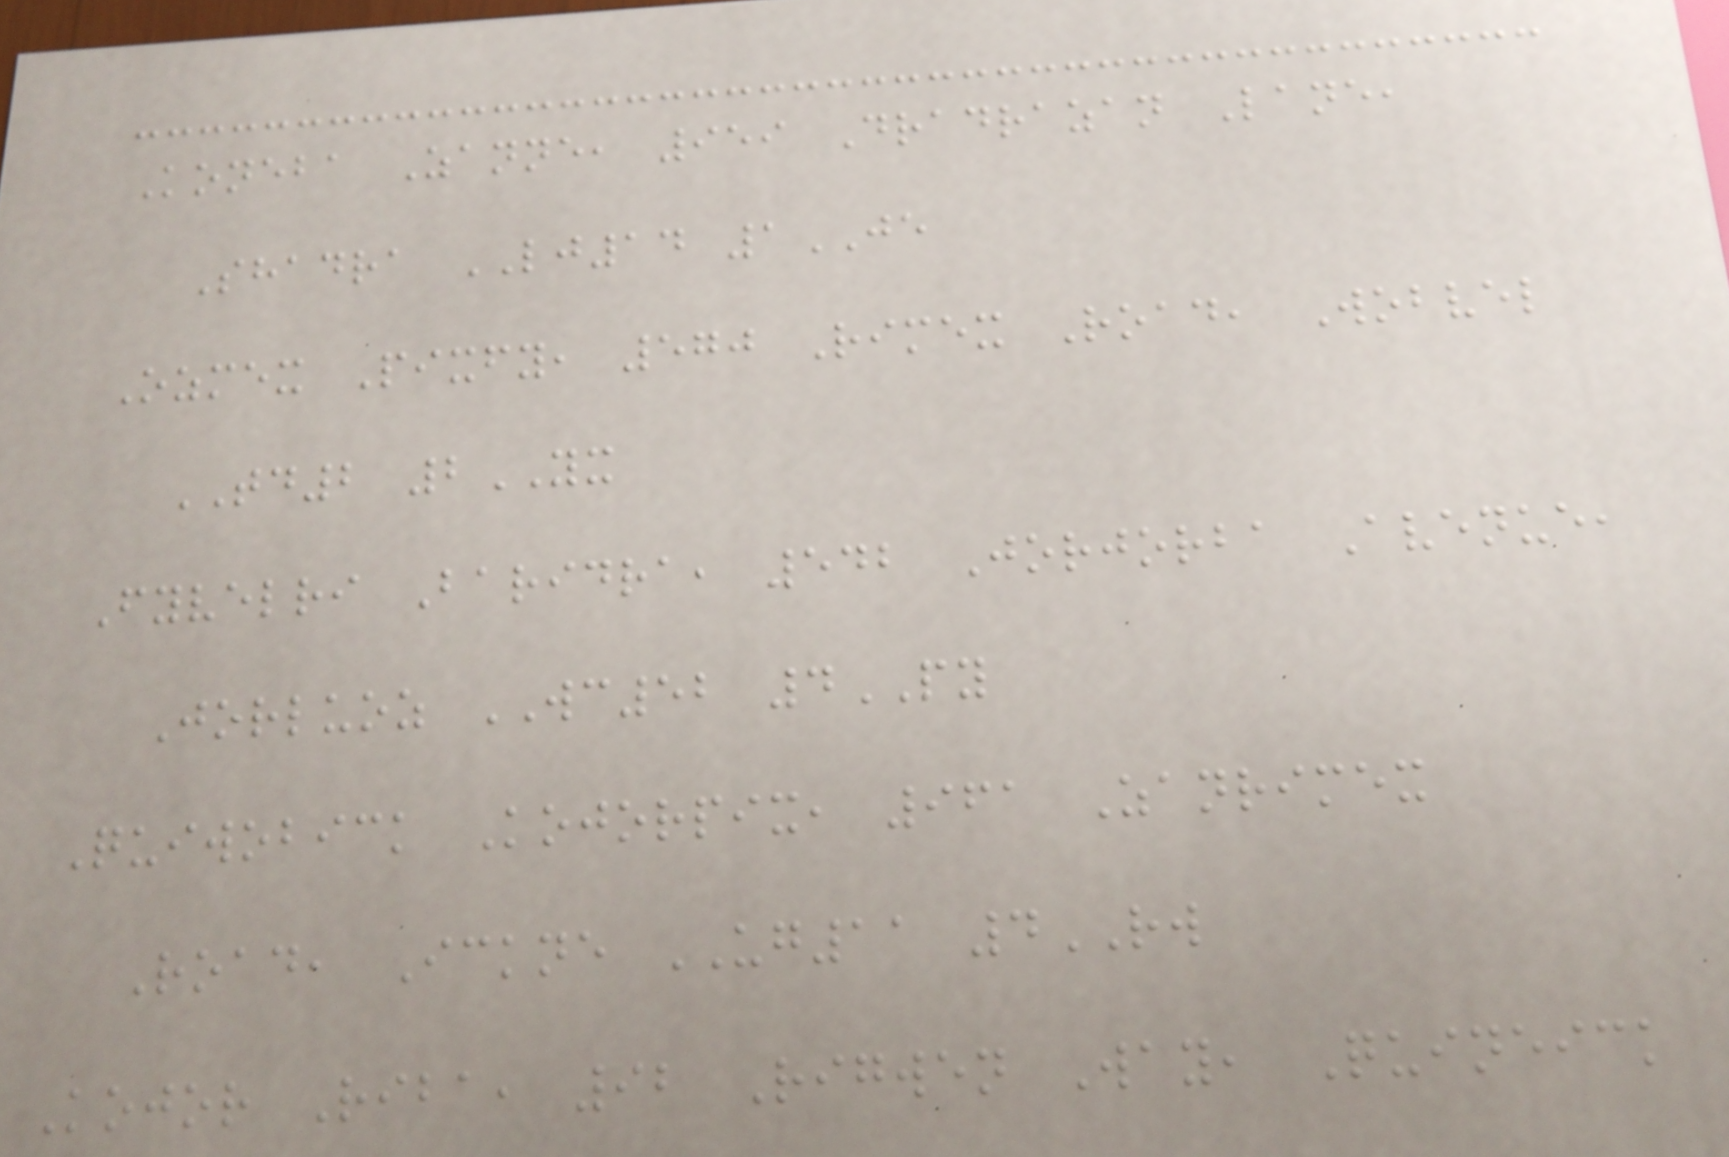Koneba Zanne, 959 Dradrazan Lane,
Shadra LJ14 1JE
Ozmex Pixfy, 570 Rimex Road, Wobvel
TD2 2YX
Fyvelri Baridra, 542 Jorjorba Avenue,
Jorluoz WC52 4PY
Quiwobick Kojorpix, 961 Zanrimex
Road, Ickne UG11 4RW
Kojor Riba, 92 Rigwen Way, Quineick
